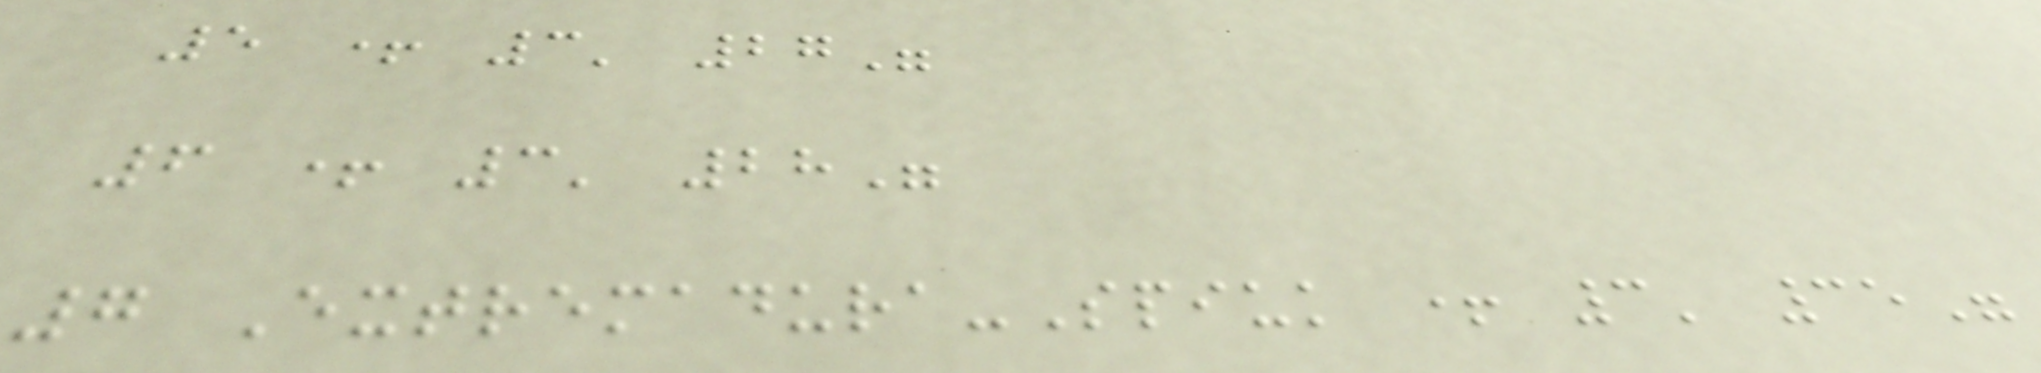5 + 3' 27"
6 + 3' 28"
7 Extremadura-Spiuk + 3' 35"
